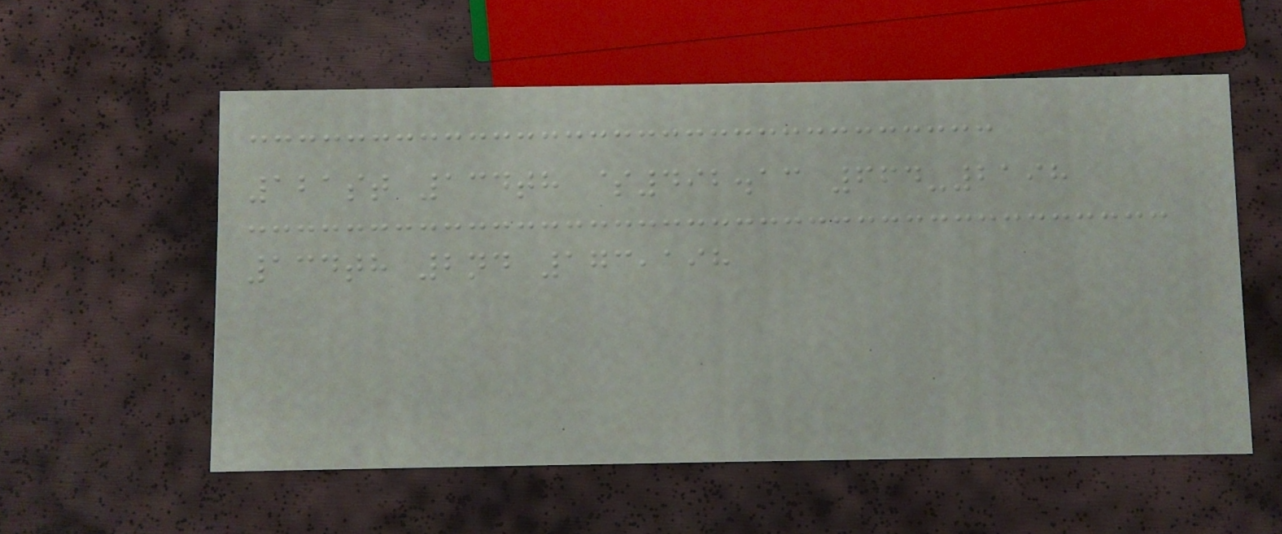121st 134th $492.13 664-2198
134th 2nd 173,198
